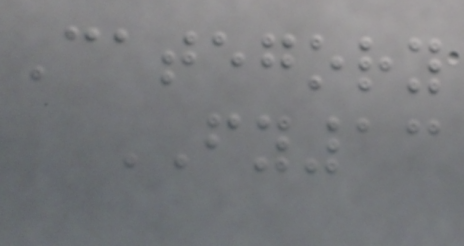Category
FY13
